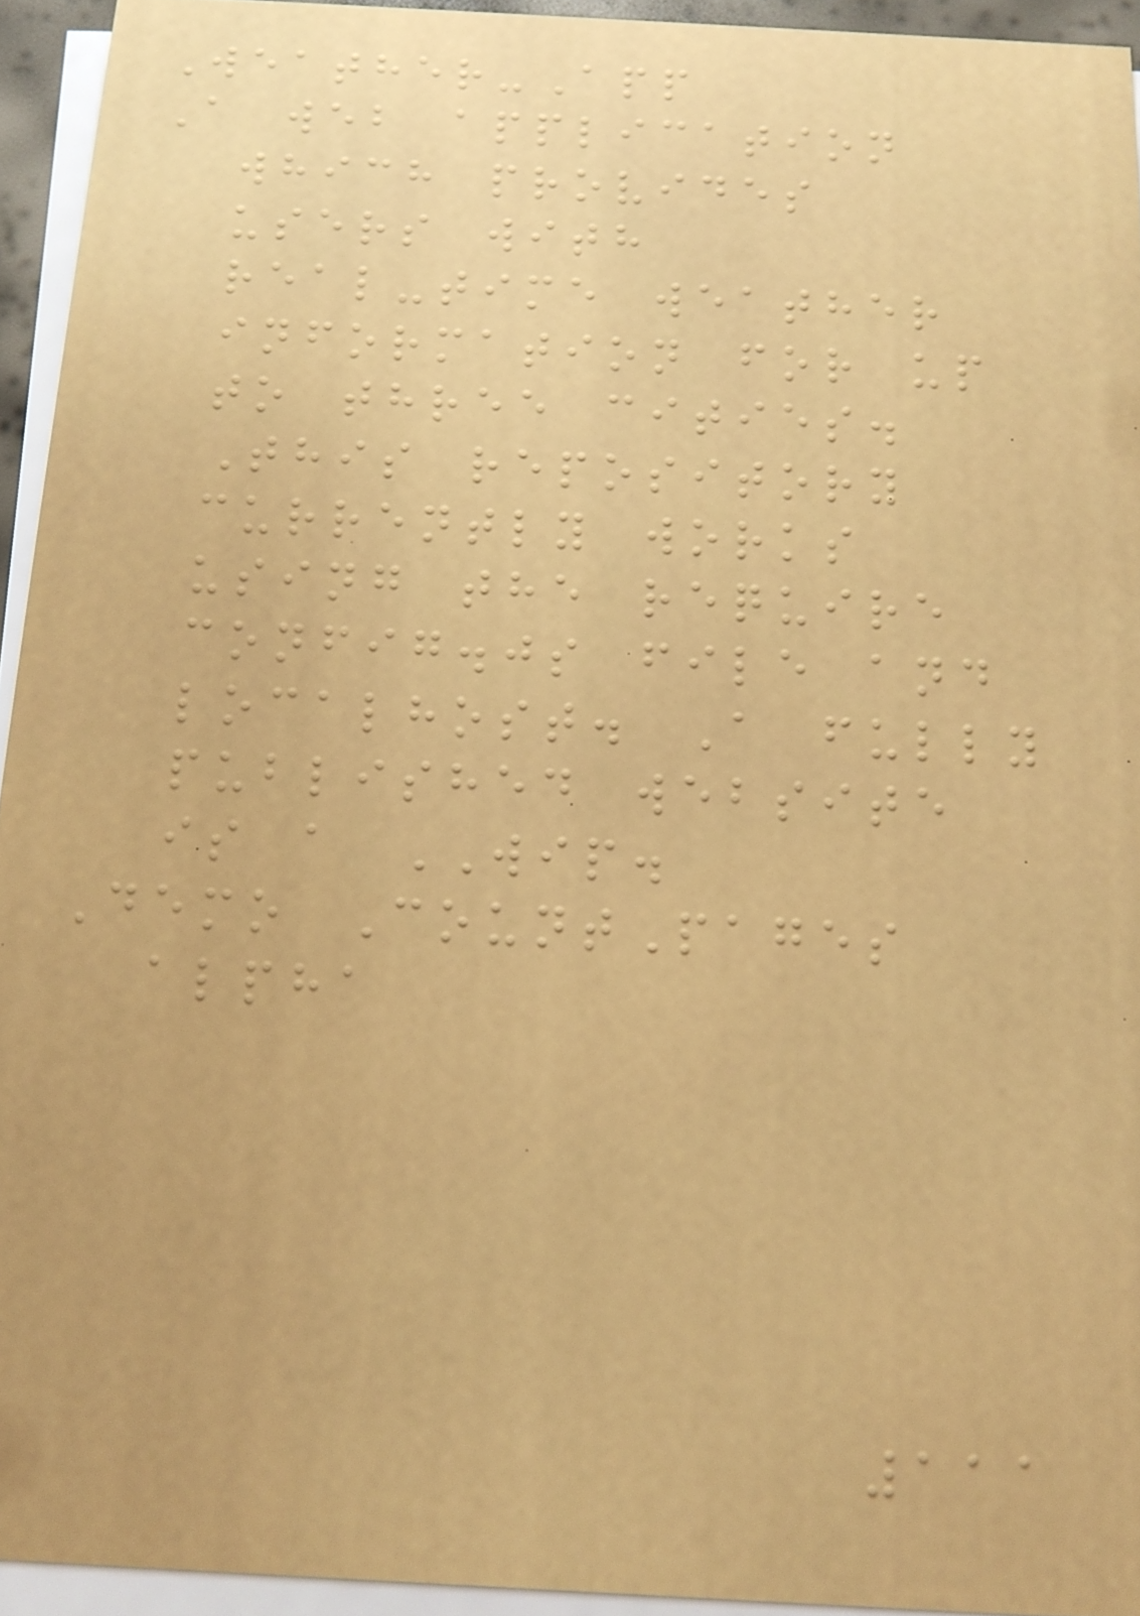Weather-App
A web application
which provides
users with
real-time weather
information for up
to three cities.
This repository
currently works
using the require
config.js file and
localhost. A fully
published website
is a WIP.
Demo CountPages
alpha
111
